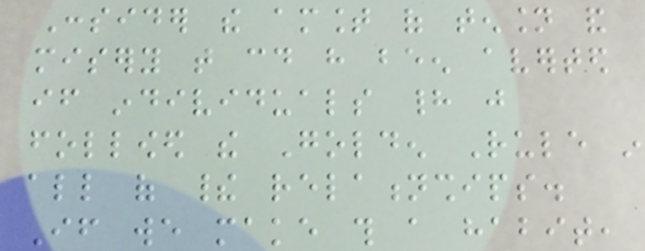Consider the amount of tension and
misery that could have been averted
if individuals had just
followed the Golden Rule in
all of their relationships.
If we make this a habit,
